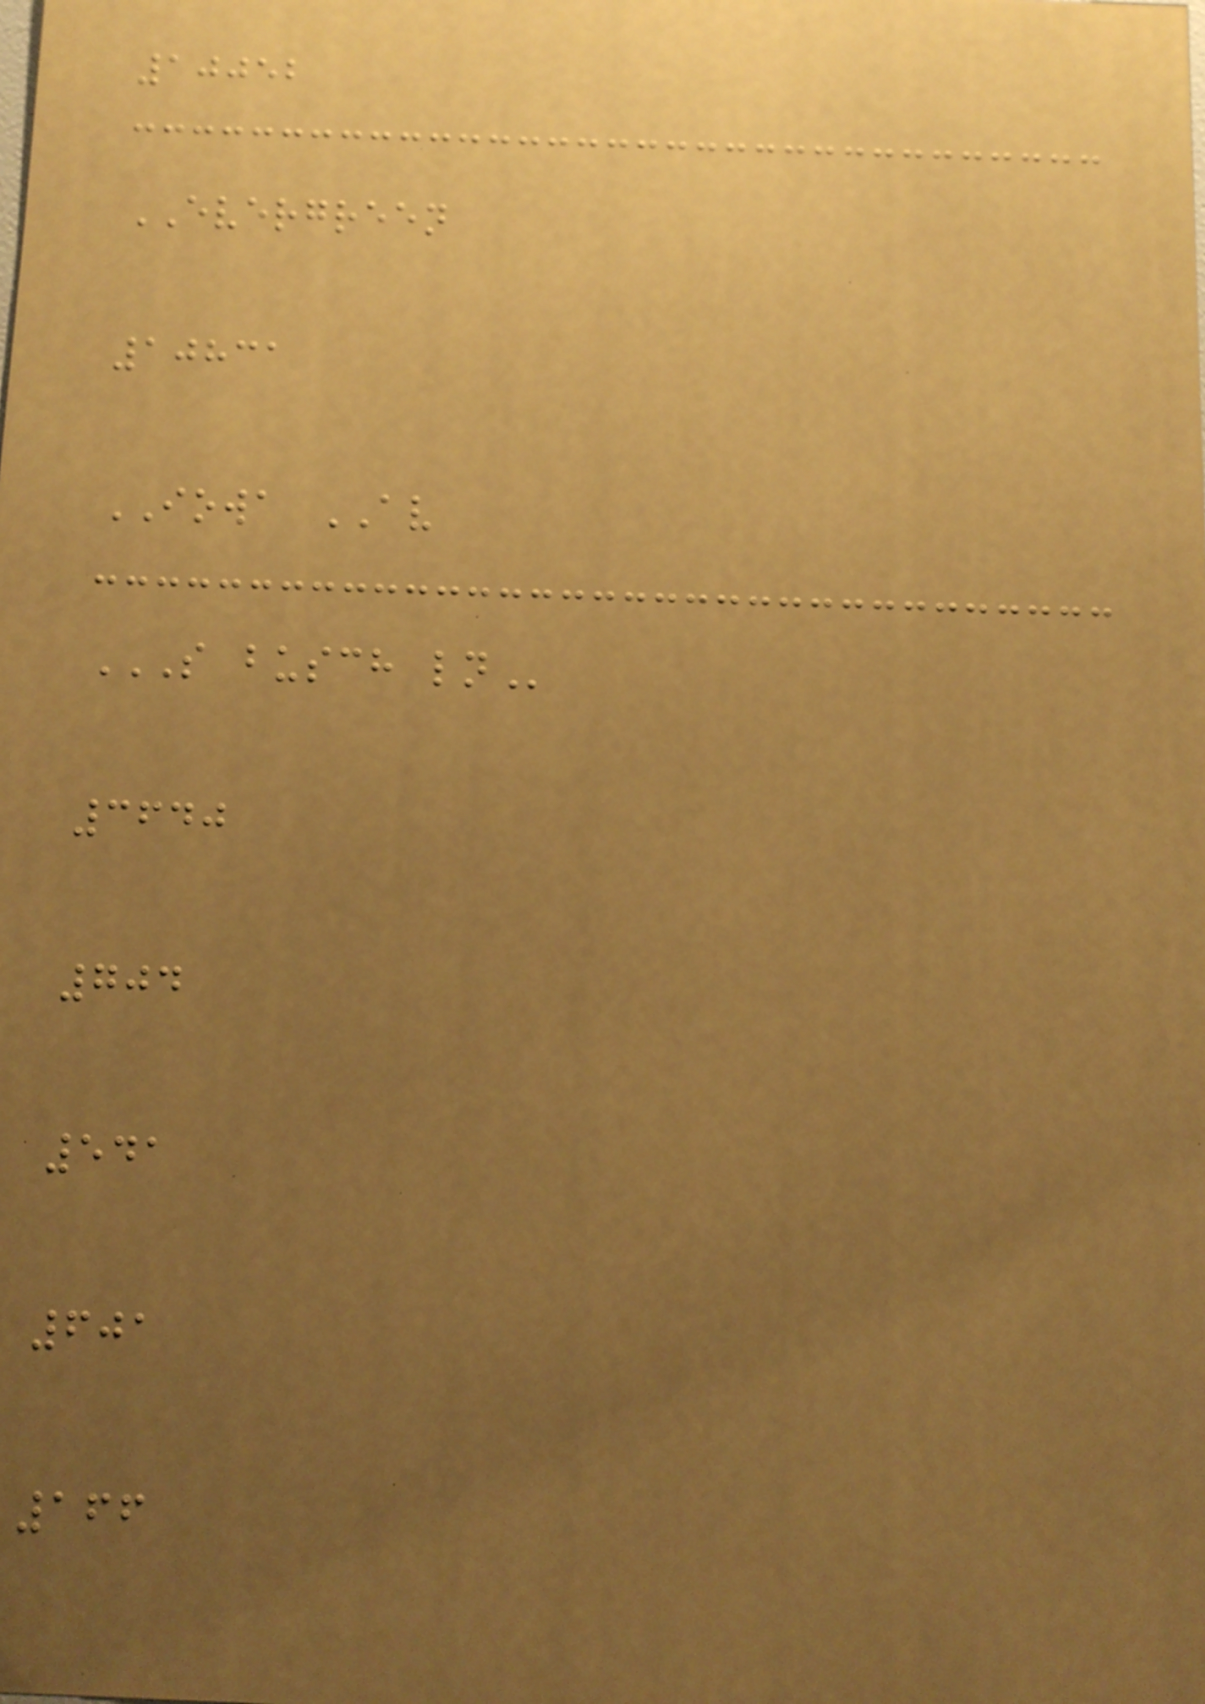10052
EVERGREEN
10831
IOWA AV
S BUSCH LN
3640
704
541
601
166
